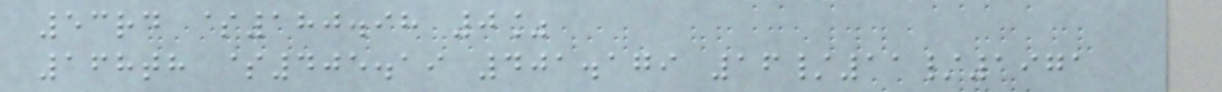53rd $180.98 0%
168th $405.19 401.179 16/11/1971
